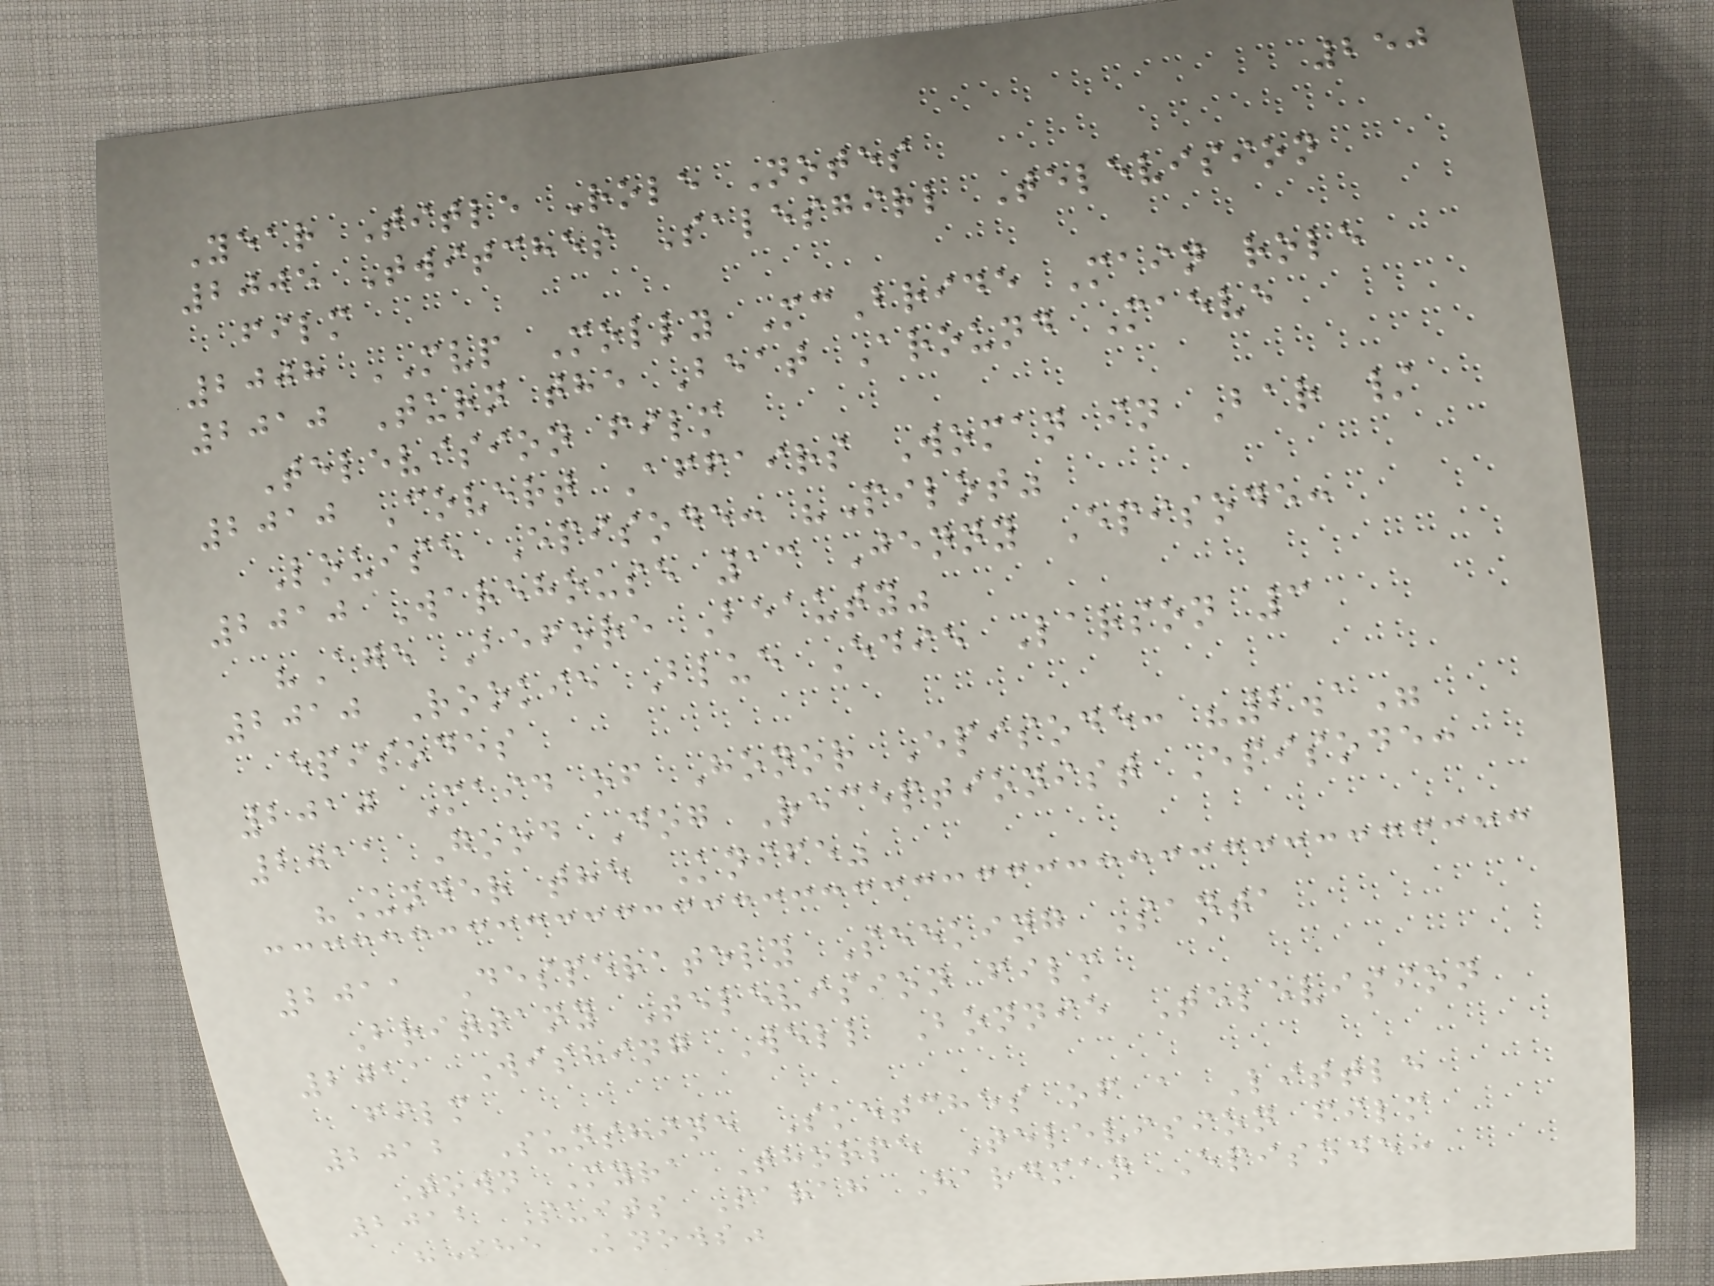250
Year Title Role Notes
2005 Twitches Salesgirl Television
film
2008 MVP Molly McBride Main role
2010 Turn the Beat Around Maeve
Television film
2010 Covert Affairs Woman in Bar /
Louise Episode: "Pilot"
2010 Warehouse 13 Jenny Episode:
"Age Before Beauty"
2010 Rookie Blue Edie Larson 3
episodes
2010 Maid of Honor Episode: "2.1"
2011 Good Dog Receptionist Episode:
"Under the Knife"
2011 Desperately Seeking Santa
Brittany Television film
2011 Wishing Well Bonnie Television
film
2012 Sunshine Sketches of a Little
Town Myra Thorpe Television film
2012 Suits Sarah Hardman Episode:
"She Knows"
